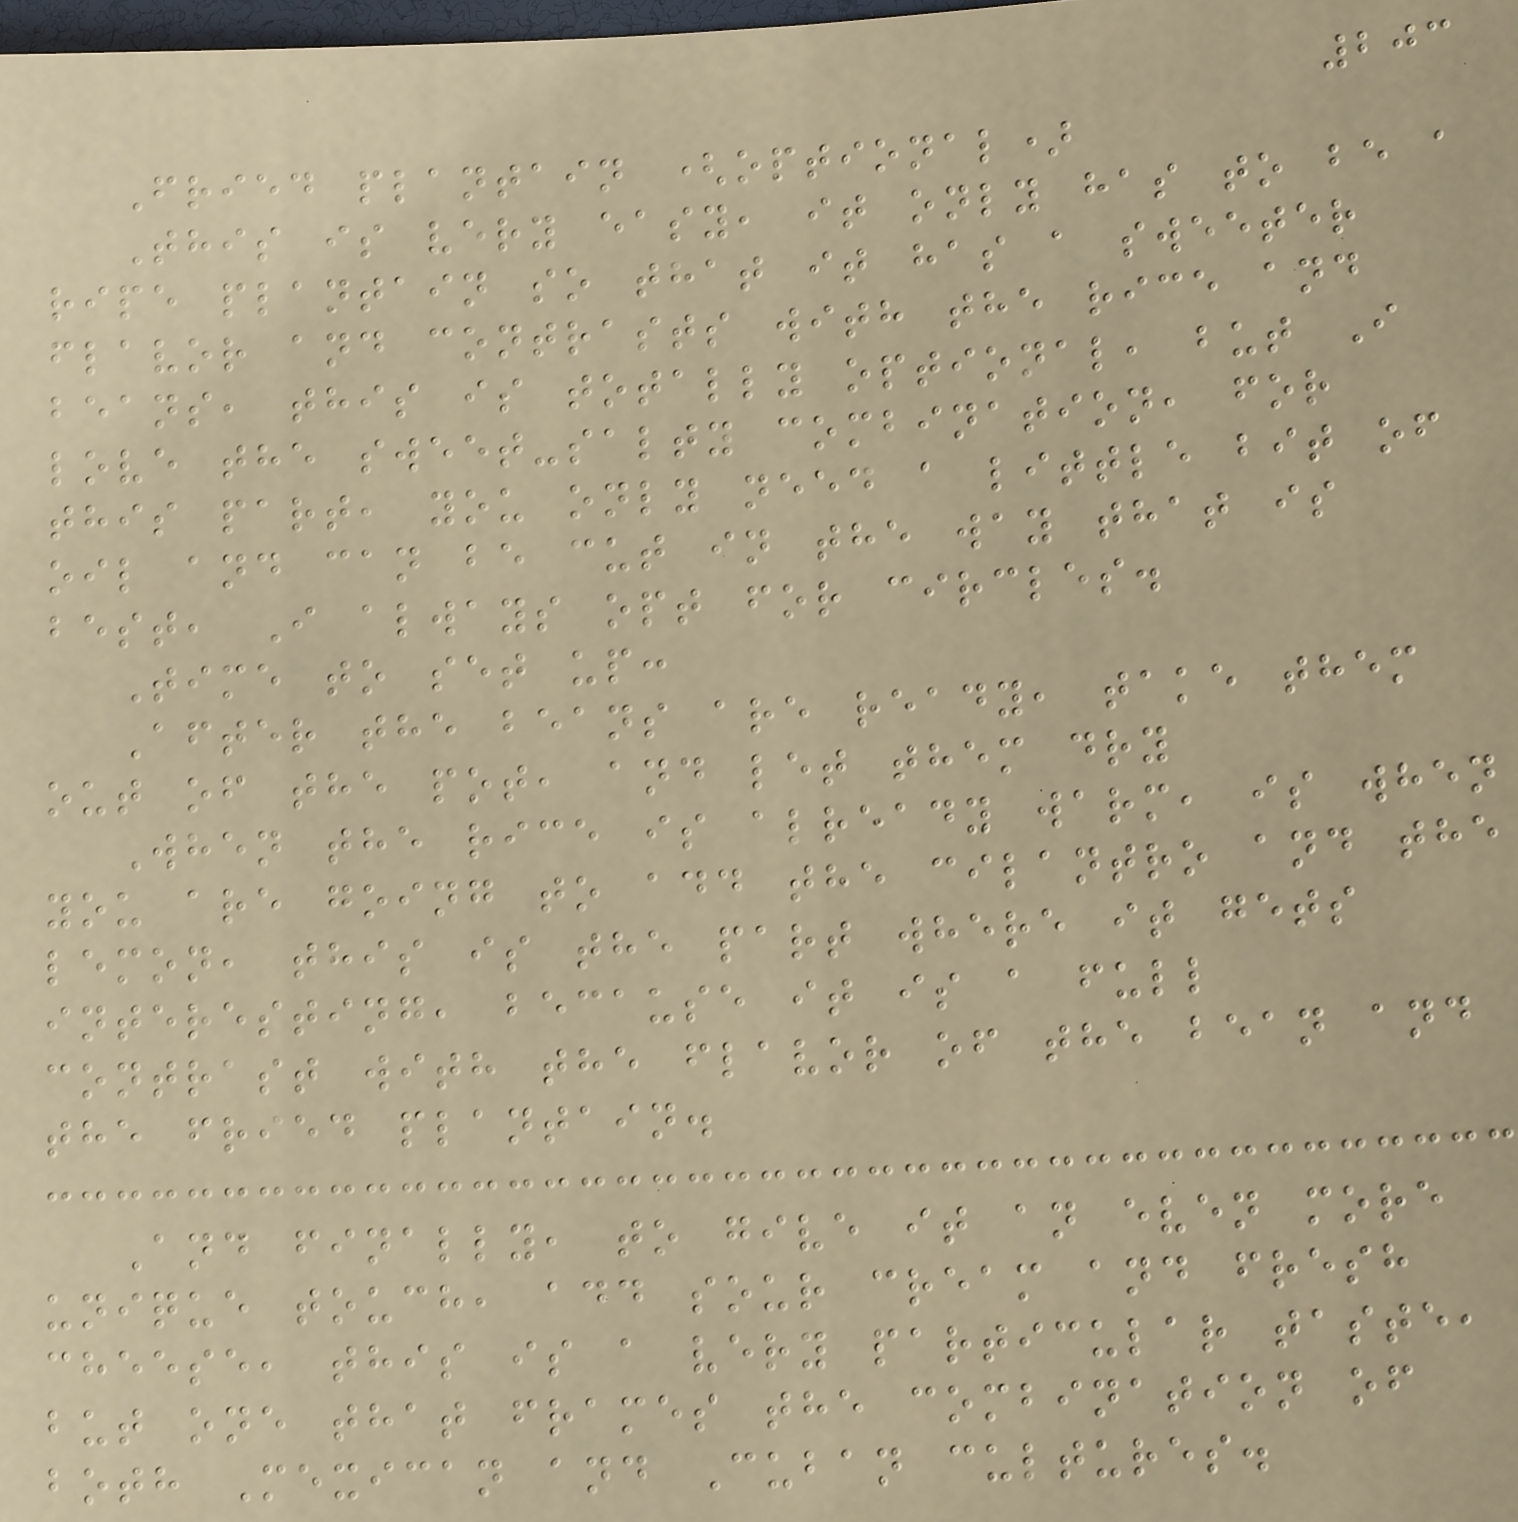203
Fried plantain (optional)
This is very easy, it only has to be a
ripe plantain so that it has a sweeter
flavor and contrasts with the rice and
beans, this is totally optional, but I
love the sweet-salty combination, for
this part, you only need a little bit of
oil and can be cut in the way that is
best, I always opt for circles.
Time to set up:
After the beans are ready, take them
out of the pot, and let them dry
When the rice is already warm, is when
you are going to add the cilantro and the
lemon, this is the part where it gets
interesting, because it is a full
contrast with the flavor of the bean and
the fried plantain.
And finally, to give it an even more
unique touch, add sour cream and fresh
cheese, this is a very particular taste,
but one that frames the combination of
both Mexican and Cuban cultures.
